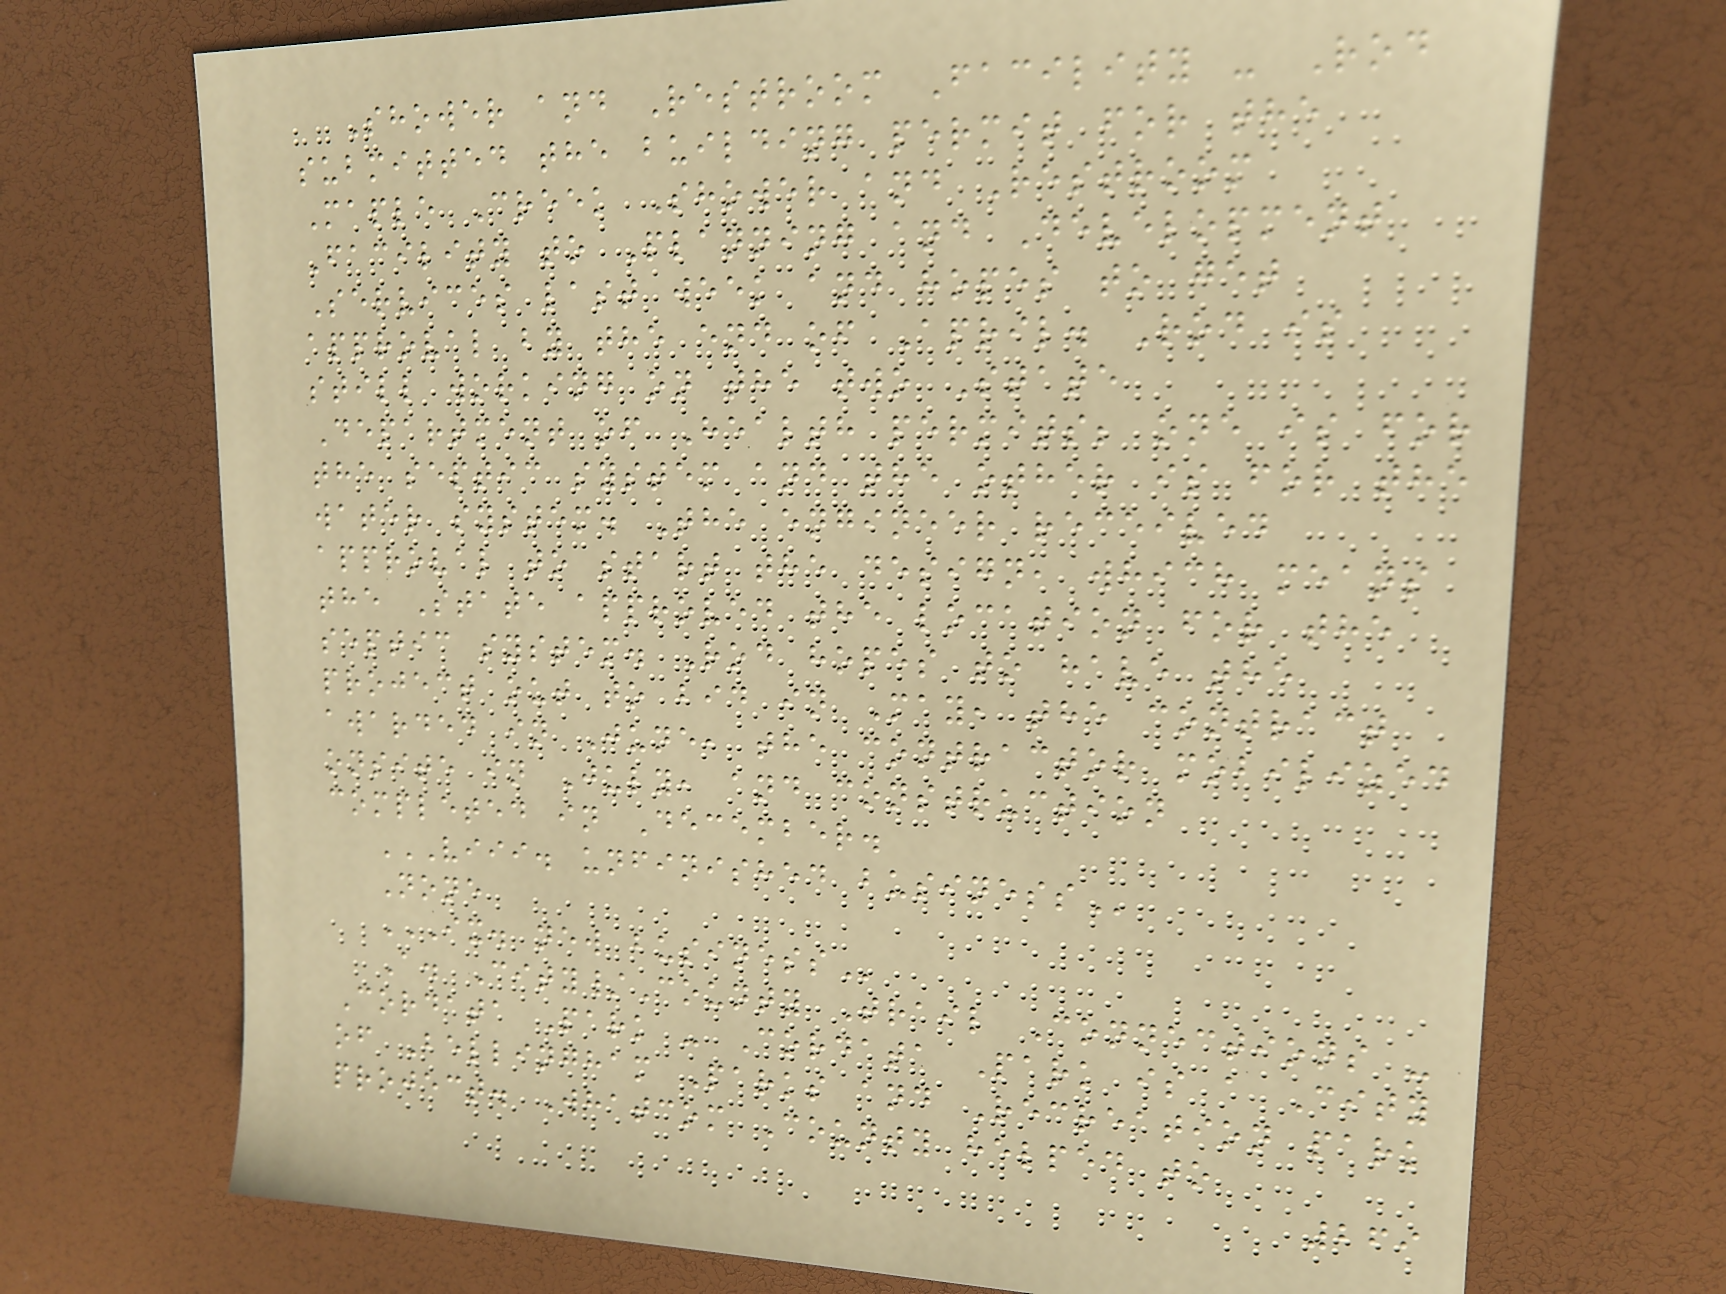Shower and Restroom Facility - Rod
submitted the building permit for the
Maple Creek Shower and Restroom
Facility to Planning and Development
Services last week and hopes to get
approval by the end of April. Rod is
still working on the two State
Department of Health permits; one is for
the septic system and the other is for the
water system. The engineer received
approval to start the design, which means
the State approved the location for the
septic system. Rod hopes to have the
project out to bid in May, the contract
awarded in June, the contractor mobilized
onsite in July, and construction
completed in December.
VIII. UNFINISHED BUSINESS
None
IX. NEW BUSINESS
A. City/County Trail Connections -
Cordata Park - Cordata Park is a City
of Bellingham Parks and Recreation park
project. Whatcom County helped to
269
